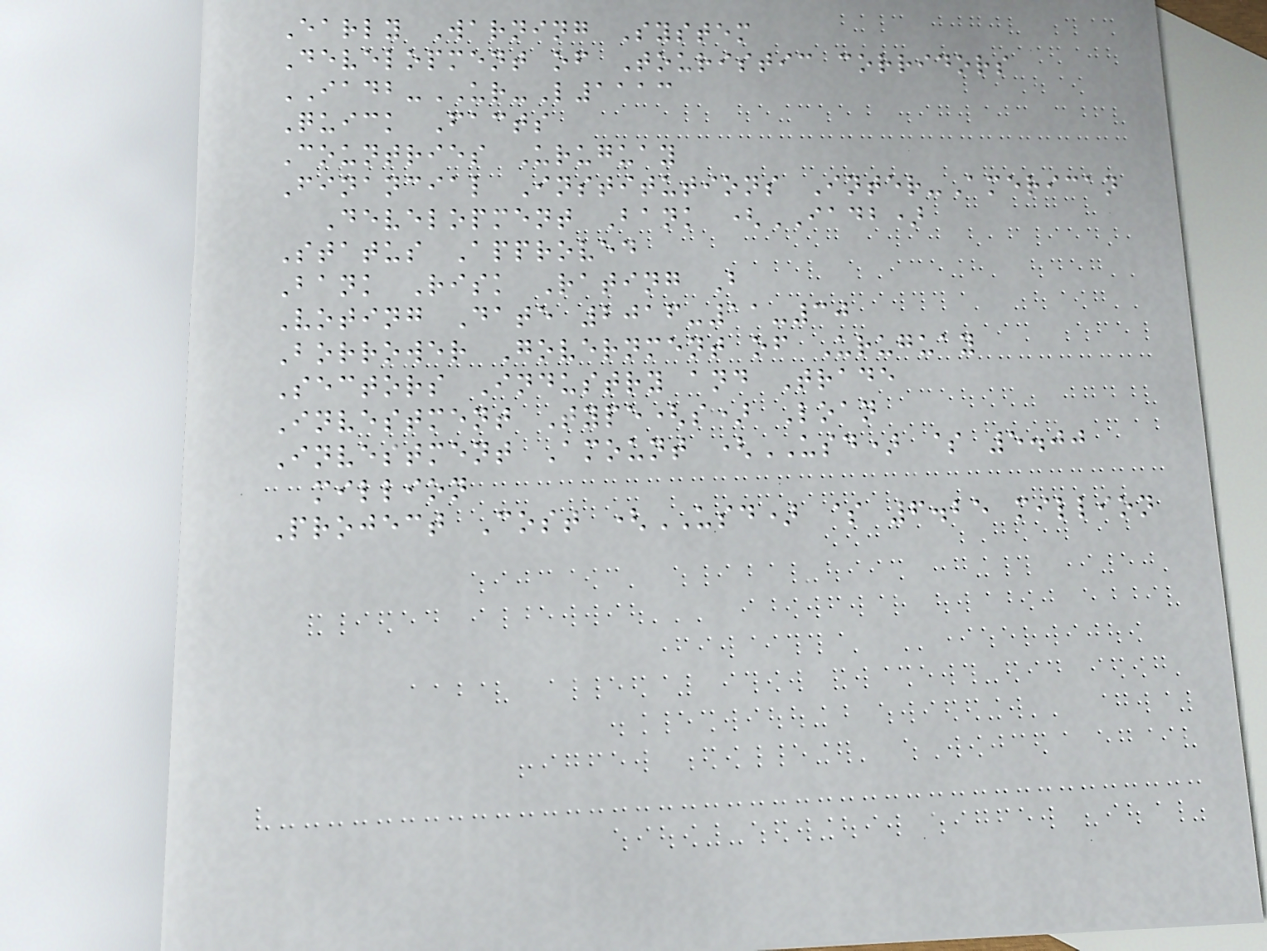Early Warning System
Development of Touristic corridors
IADB-UR-L1113
Quick Facts
Countries Uruguay
Financial Institutions Inter-American
Development Bank (IADB)
Status Approved
Bank Risk Rating B
Voting Date 2016-11-30
Borrower Government of Uruguay
Sectors Industry and Trade
Investment Type(s) Loan
Investment Amount (USD) $ 5.00
million
Project Cost (USD) $ 6.25 million
